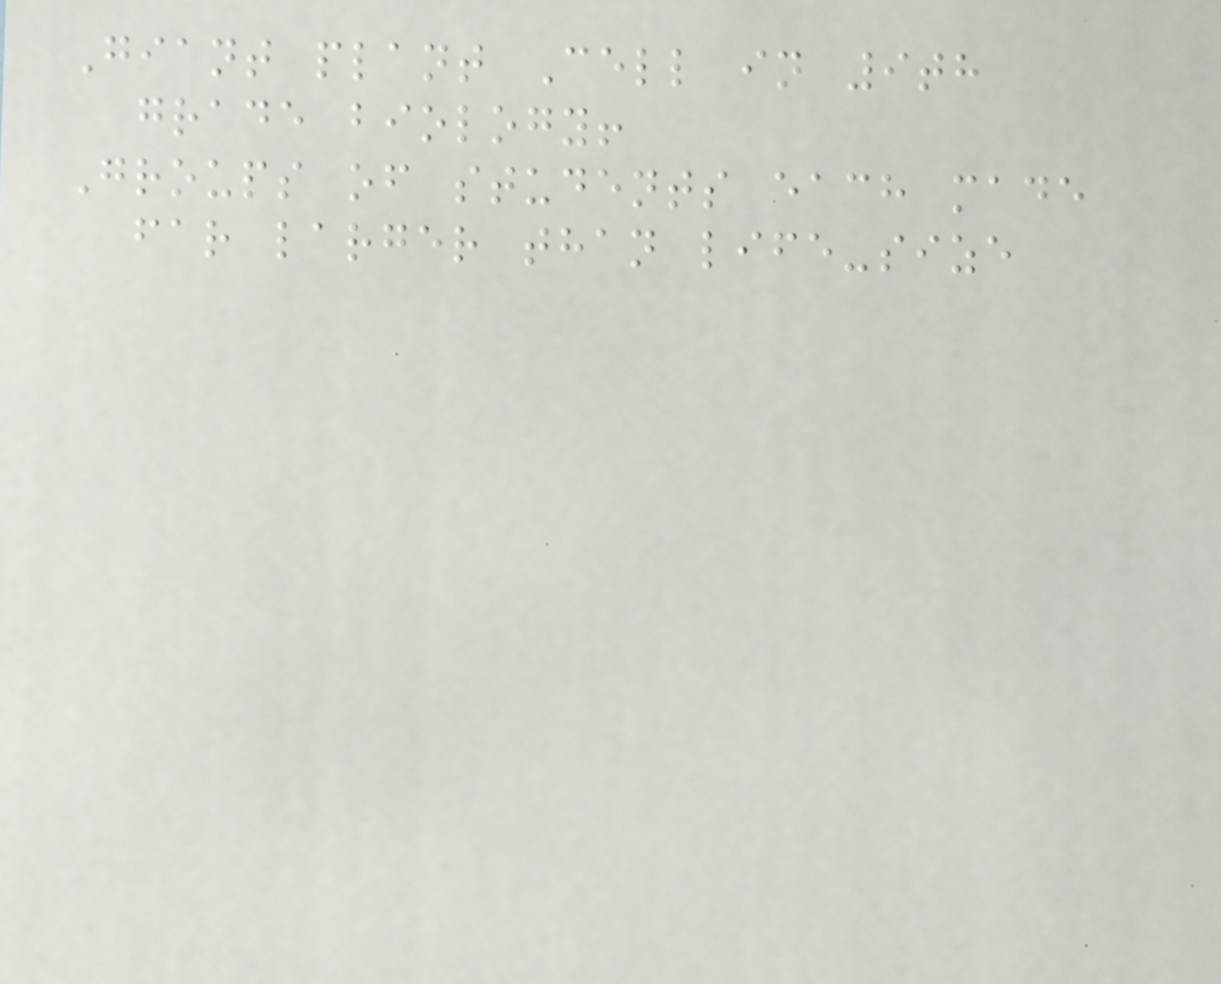Giant plant Cell in 9th
grade biology!
Groups of students each made
far larger than life-size
